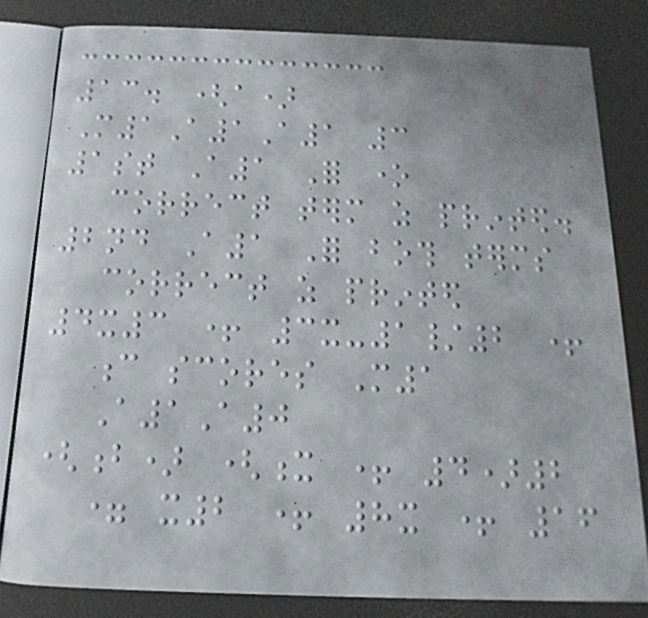13. (a)
M1A1A1 3
1st A1 For one
correct term as printed.
2nd A1 For both terms
correct as printed
4x3 + 3x-1/2 +
c scores M1
A1A0
(b) (x + 4)2
= x2 + 8x + 16
